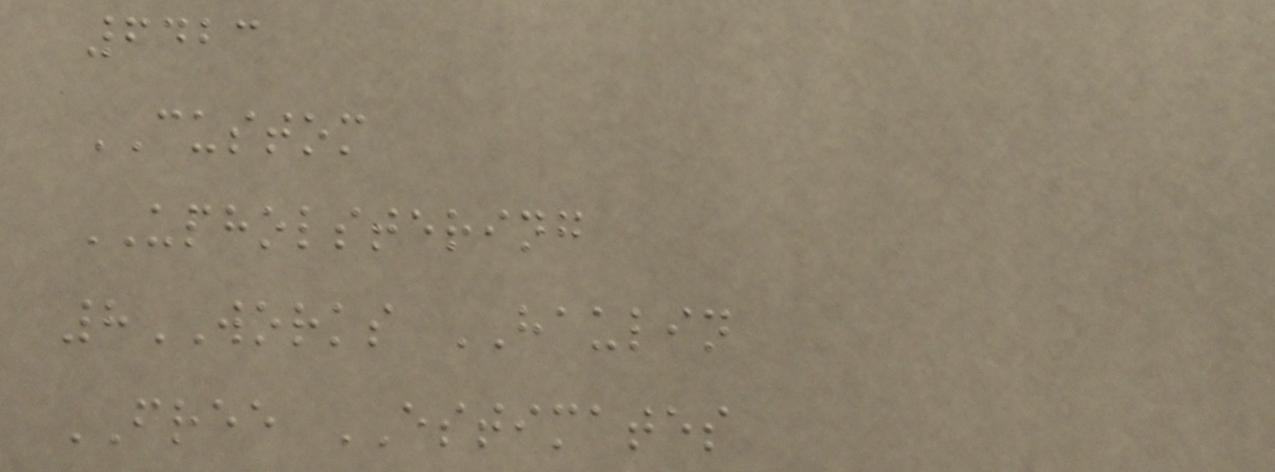6423
CUSTOM
UPHOLSTERING
8WORKS HAULIN
FREE ESTIMATES
